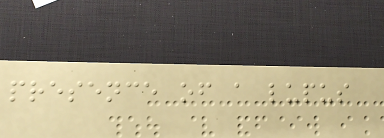presence of a lupus
